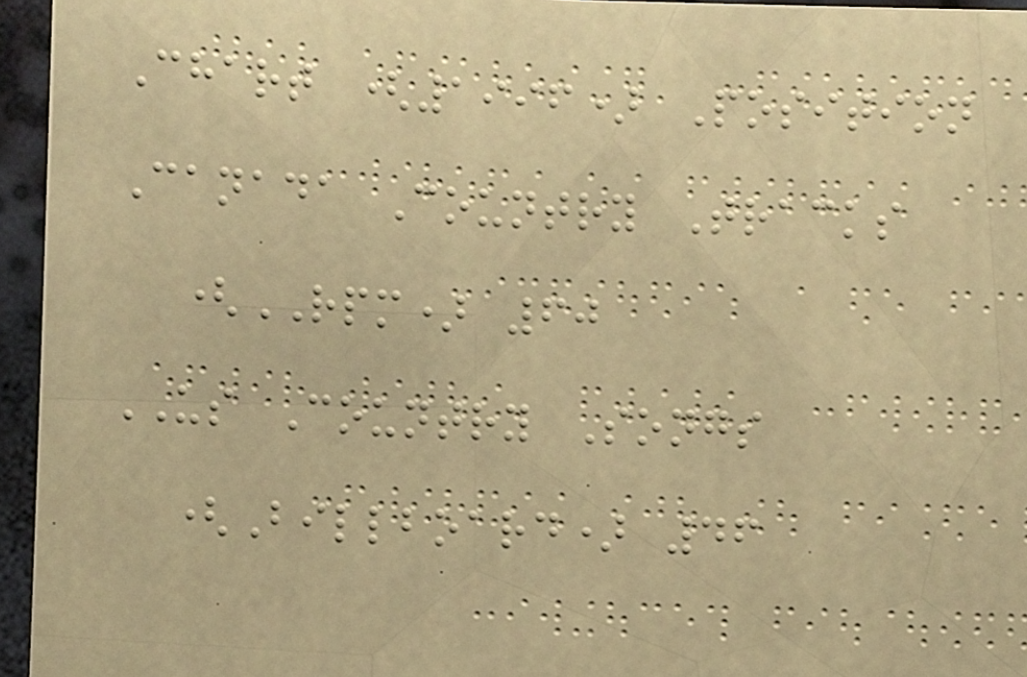Chart (1996) Position
Canada Country Tracks
(RPM) 60
US Country Songs
(Billboard) 46
